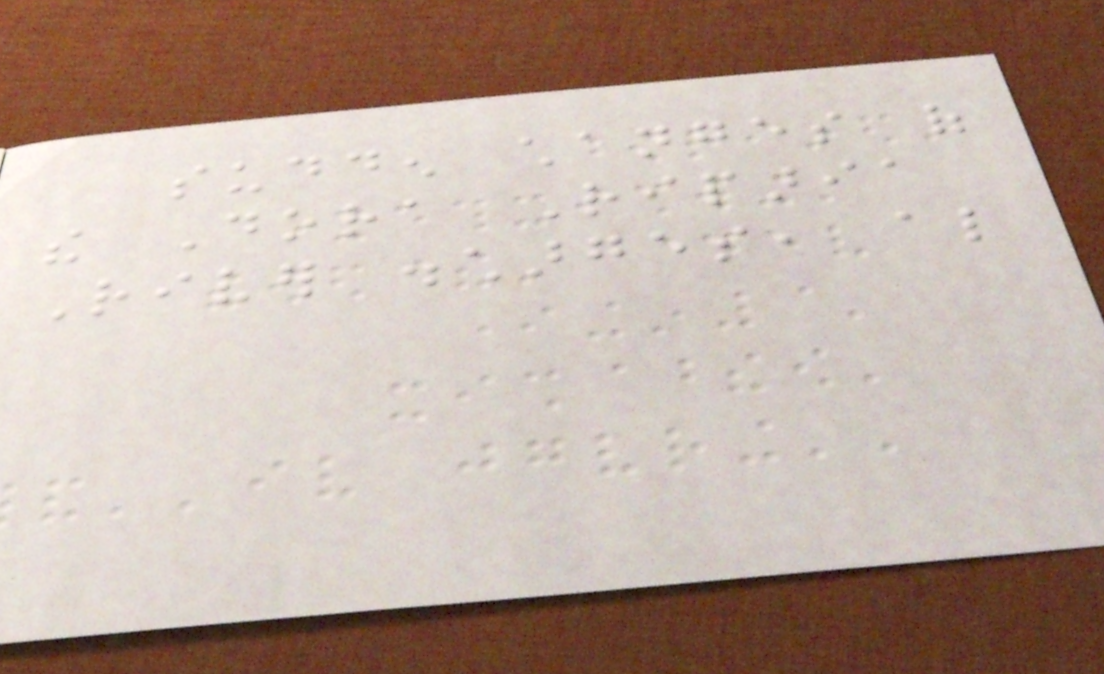sudden changes of
the Dora Riparia
River discharges, also
